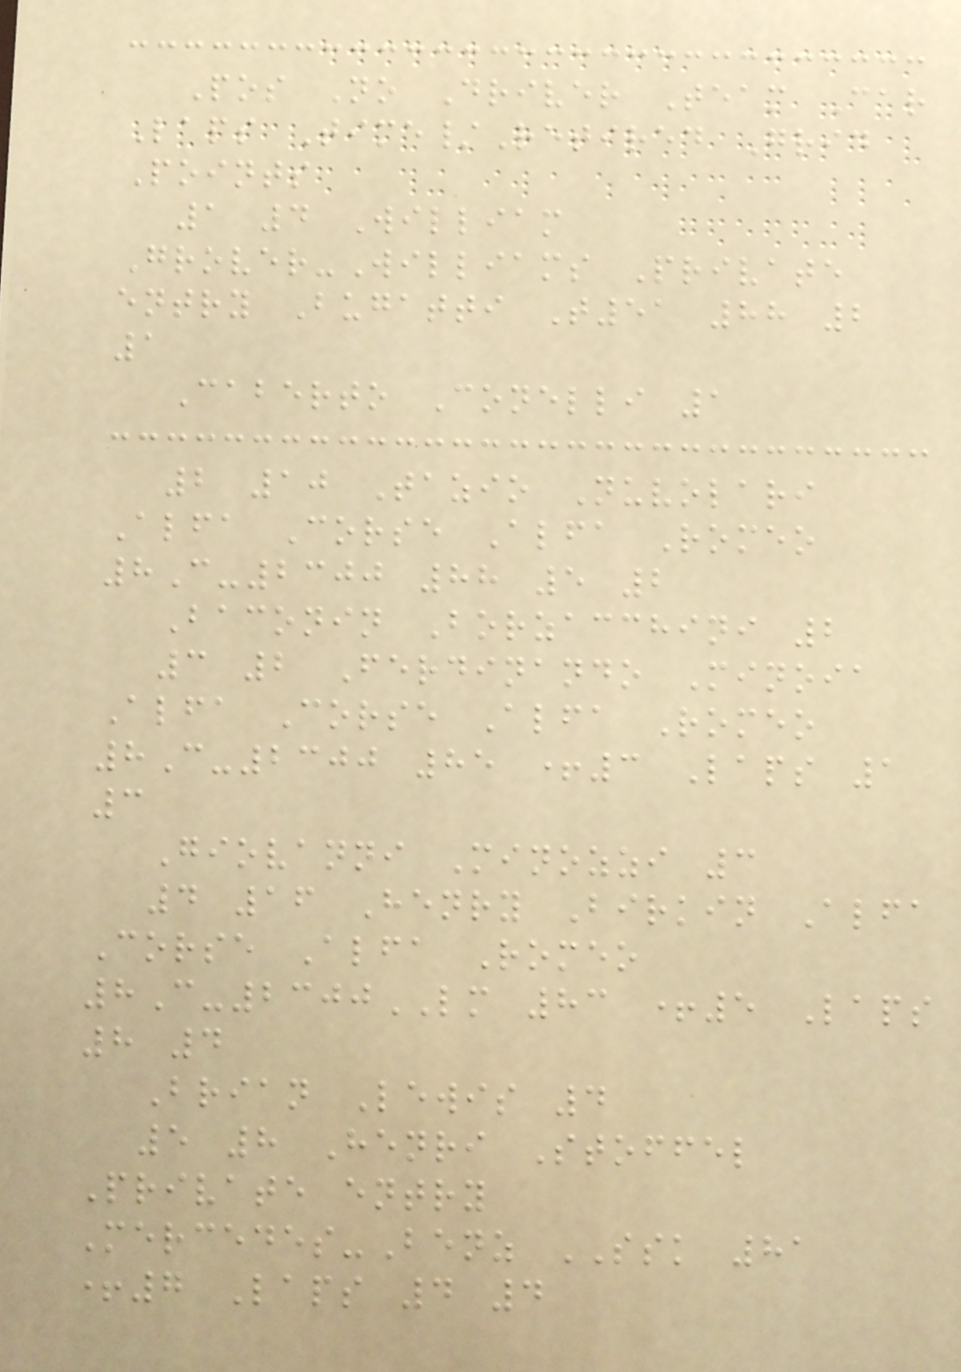Pos No Driver Team Car
Laps Time/Retired Grid
Points
1 4 William
Grover-Williams Private
entry Bugatti T51 88 2
1
Caberto Conelli 1
2 10 Tazio Nuvolari
Alfa Corse Alfa Romeo
8C-2300 88 5 2
Baconin Borzacchini 2
3 2 Ferdinando Minoia
Alfa Corse Alfa Romeo
8C-2300 85 +3 Laps 1
3
Giovanni Minozzi 3
4 16 Henry Birkin Alfa
Corse Alfa Romeo
8C-2300LM 83 +5 Laps
8 4
Brian Lewis 4
5 8 Henri Stoffel
Private entry
Mercedes-Benz SSK 81
+7 Laps 4 4
